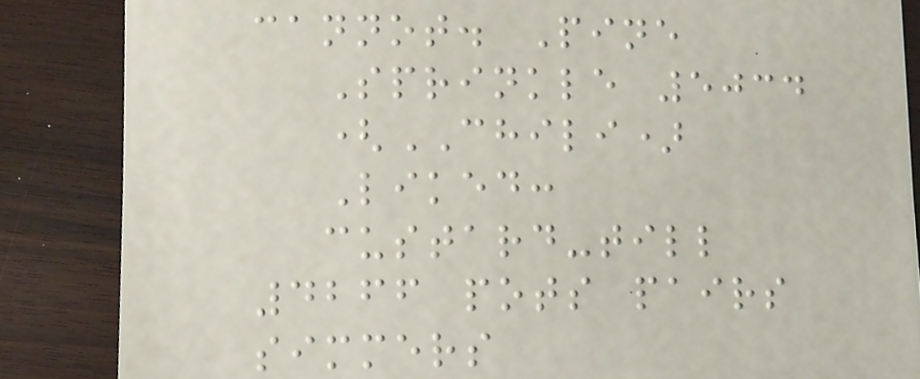cannot. Pine
Sprinkle 5034
(CHILI)
Liked:
custard-till
4266 pots pairs
simmers
